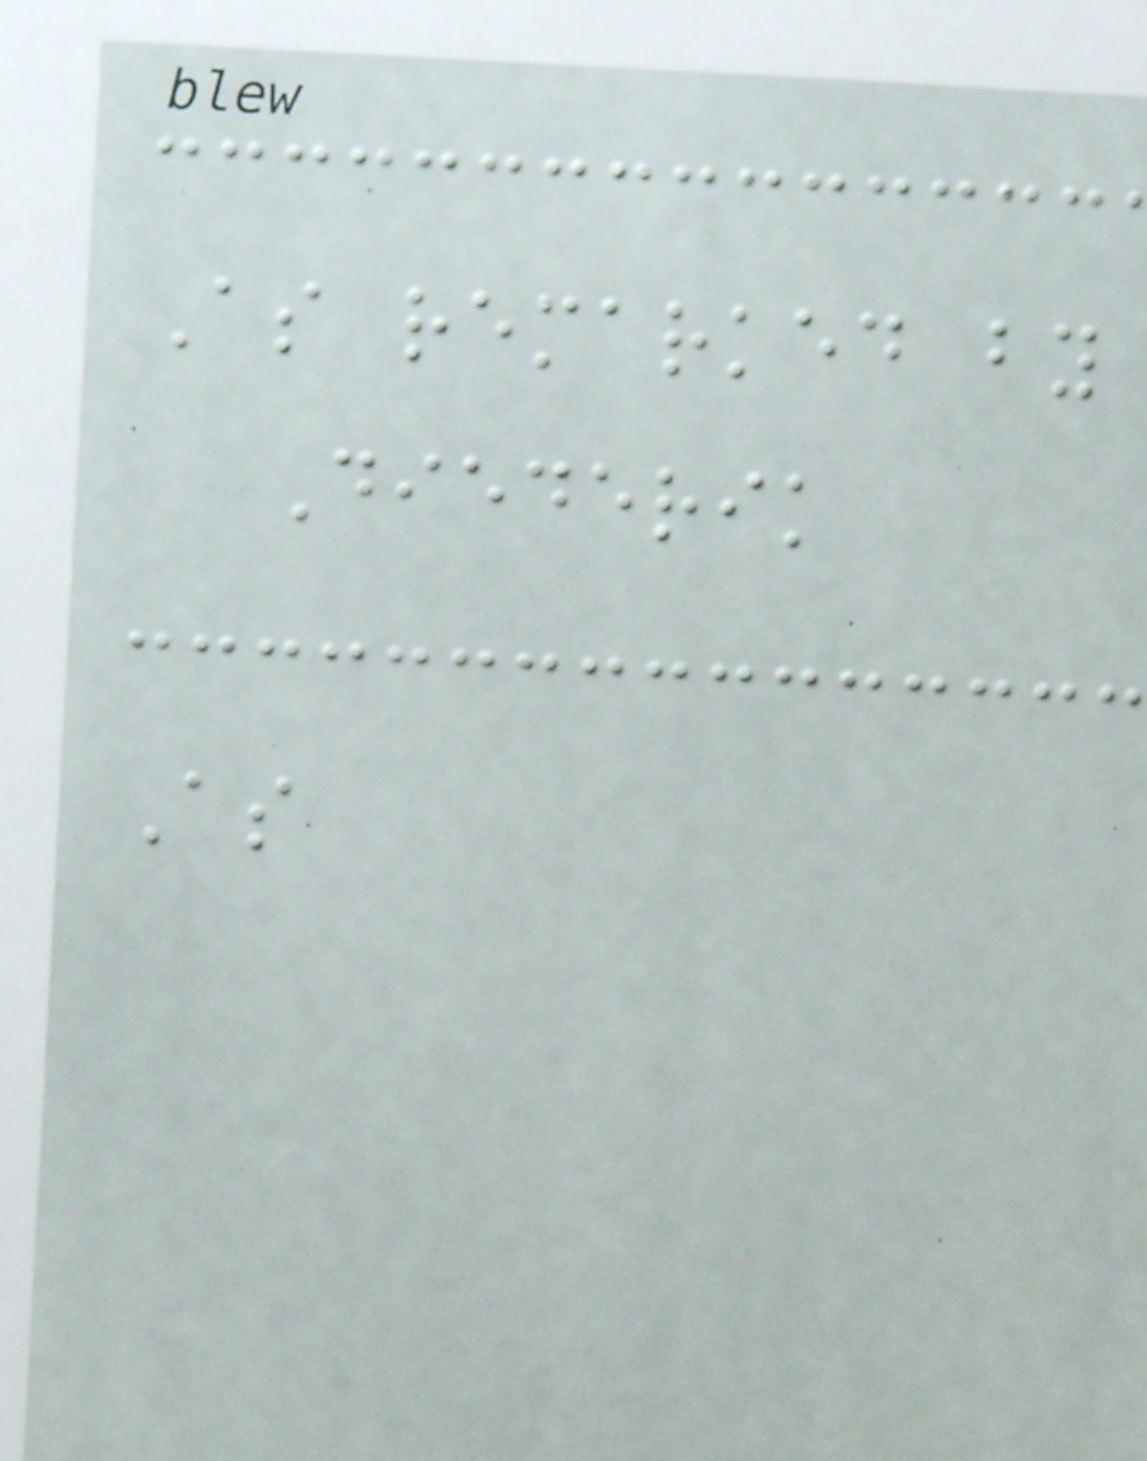As remarked by
Diederik
As
